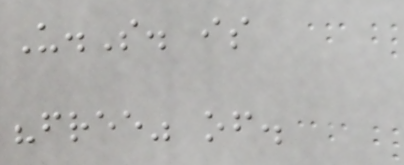U.S. is
"free" of.
